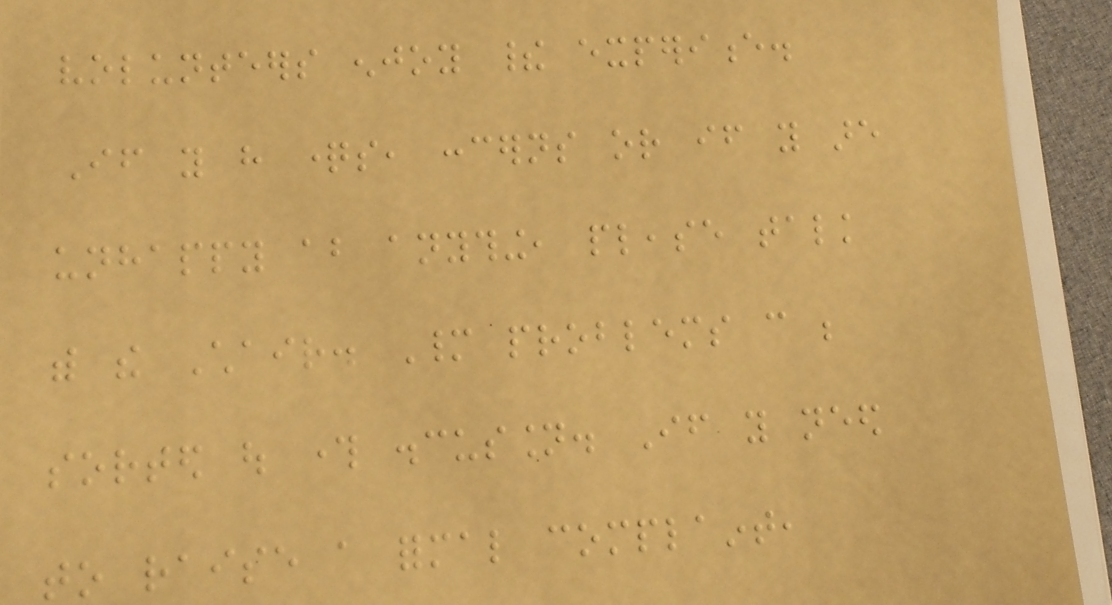volunteers enjoy their experience.
If you have questions, concerns or if you are
unhappy about anything, please talk
with the Chair. Many problems can be
sorted out through discussion. If you need
to raise a formal complaint,
